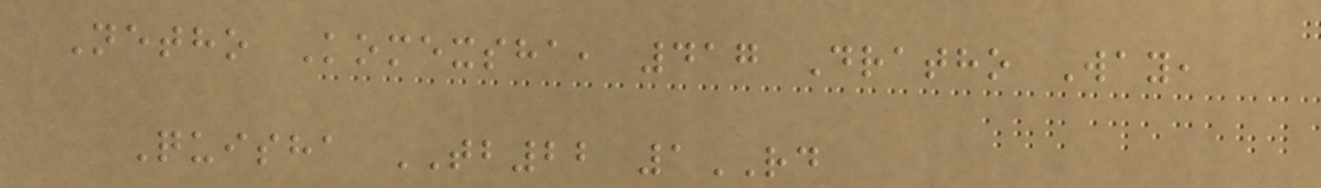Netho Komexsha, 417 Dratho Way,
Quisha TB22 1RD
